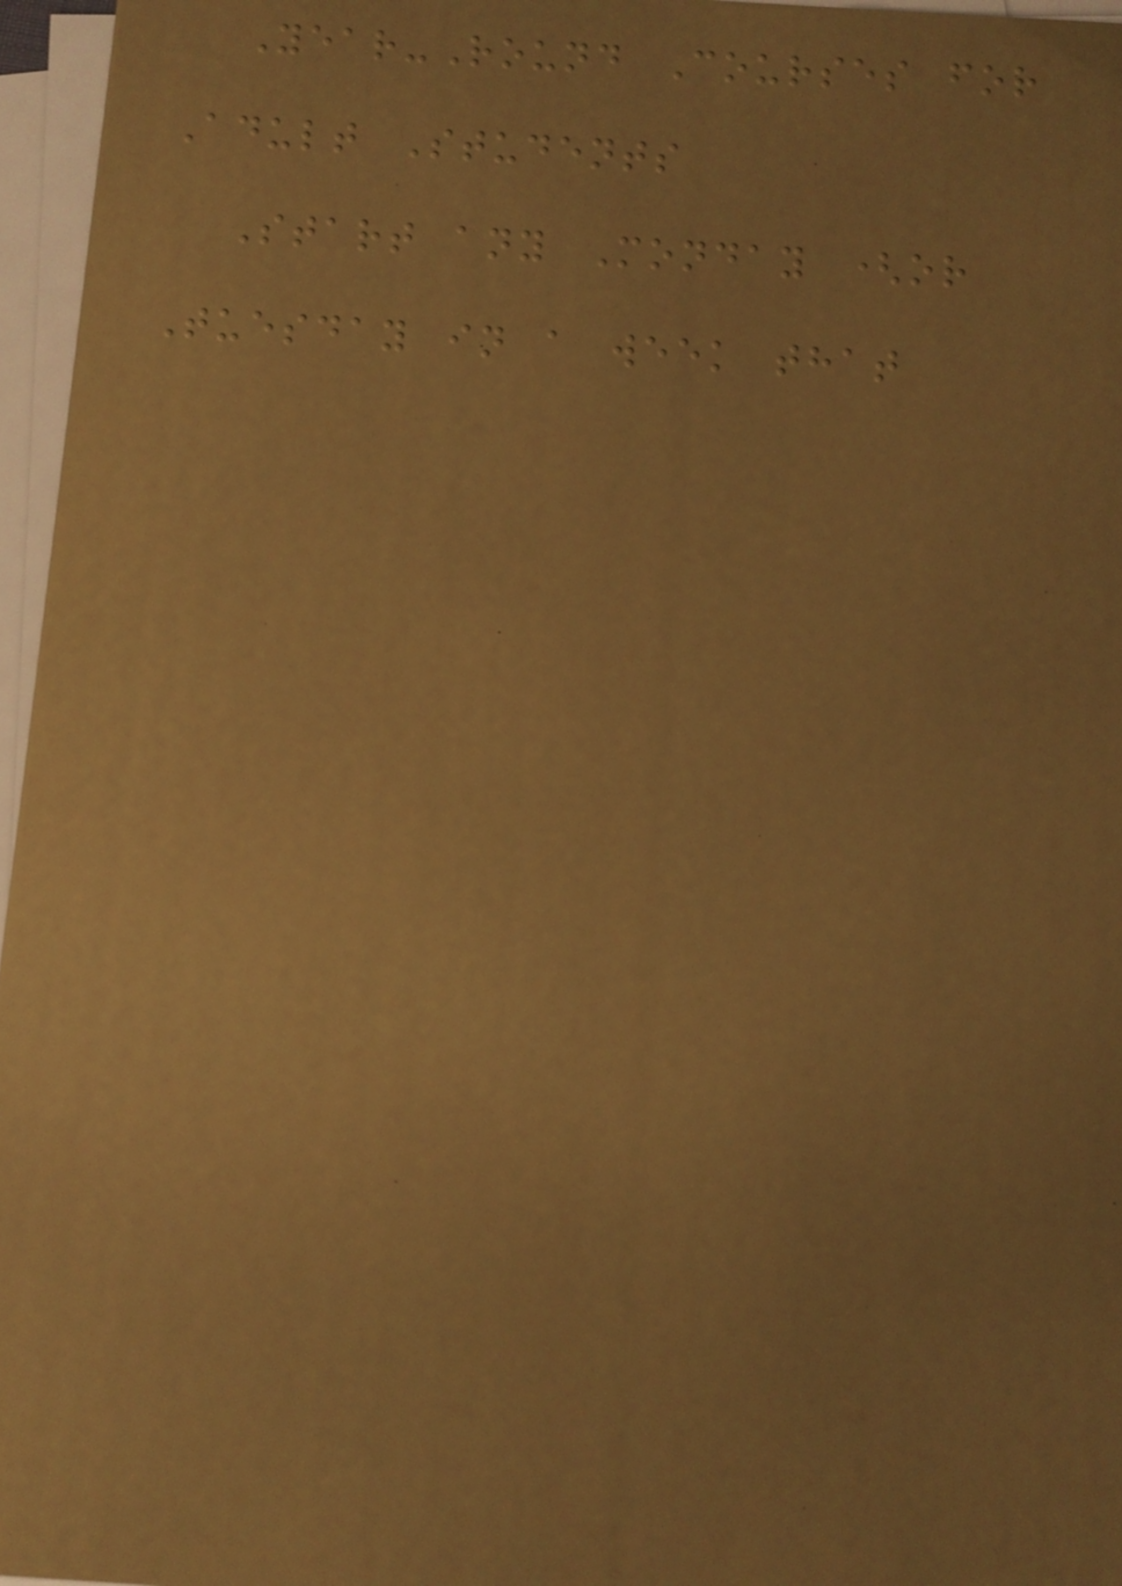Year-Round Courses for
Adult Students
Start any Monday (or
Tuesday in a week that
